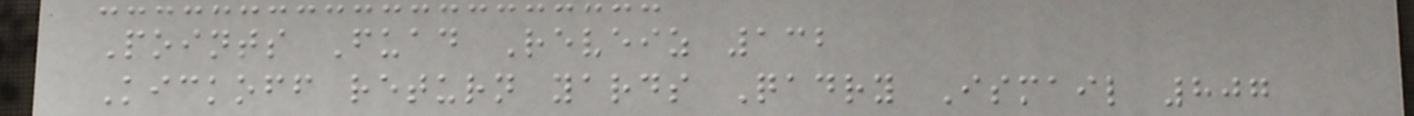Points Fuad Reveiz 132
Kickoff return yards Qadry Ismail 807
